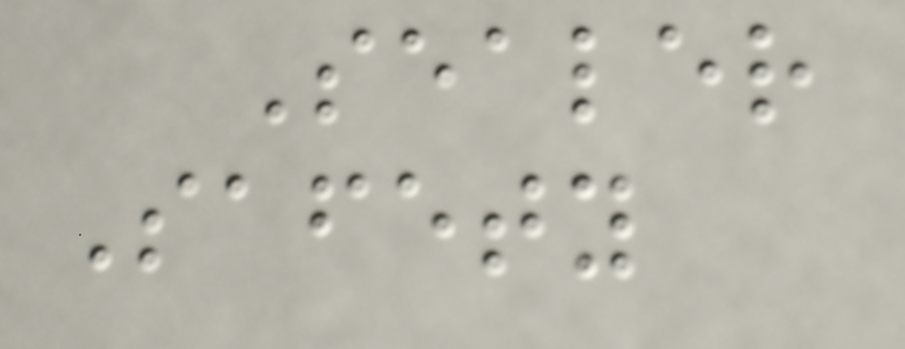Sealer
Safety
